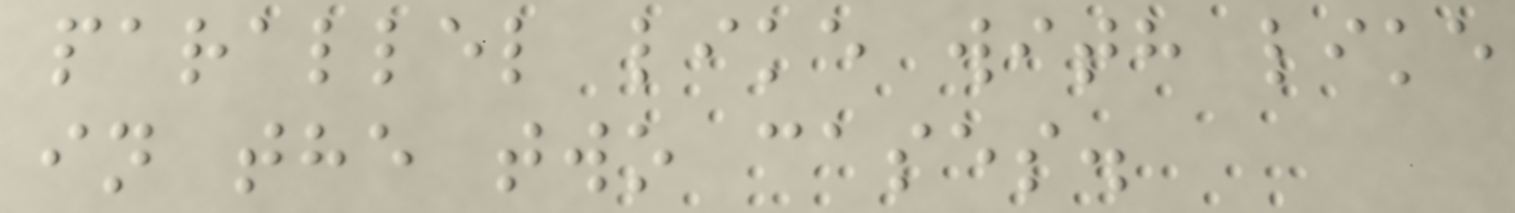parallel like with like
in the two cases.
